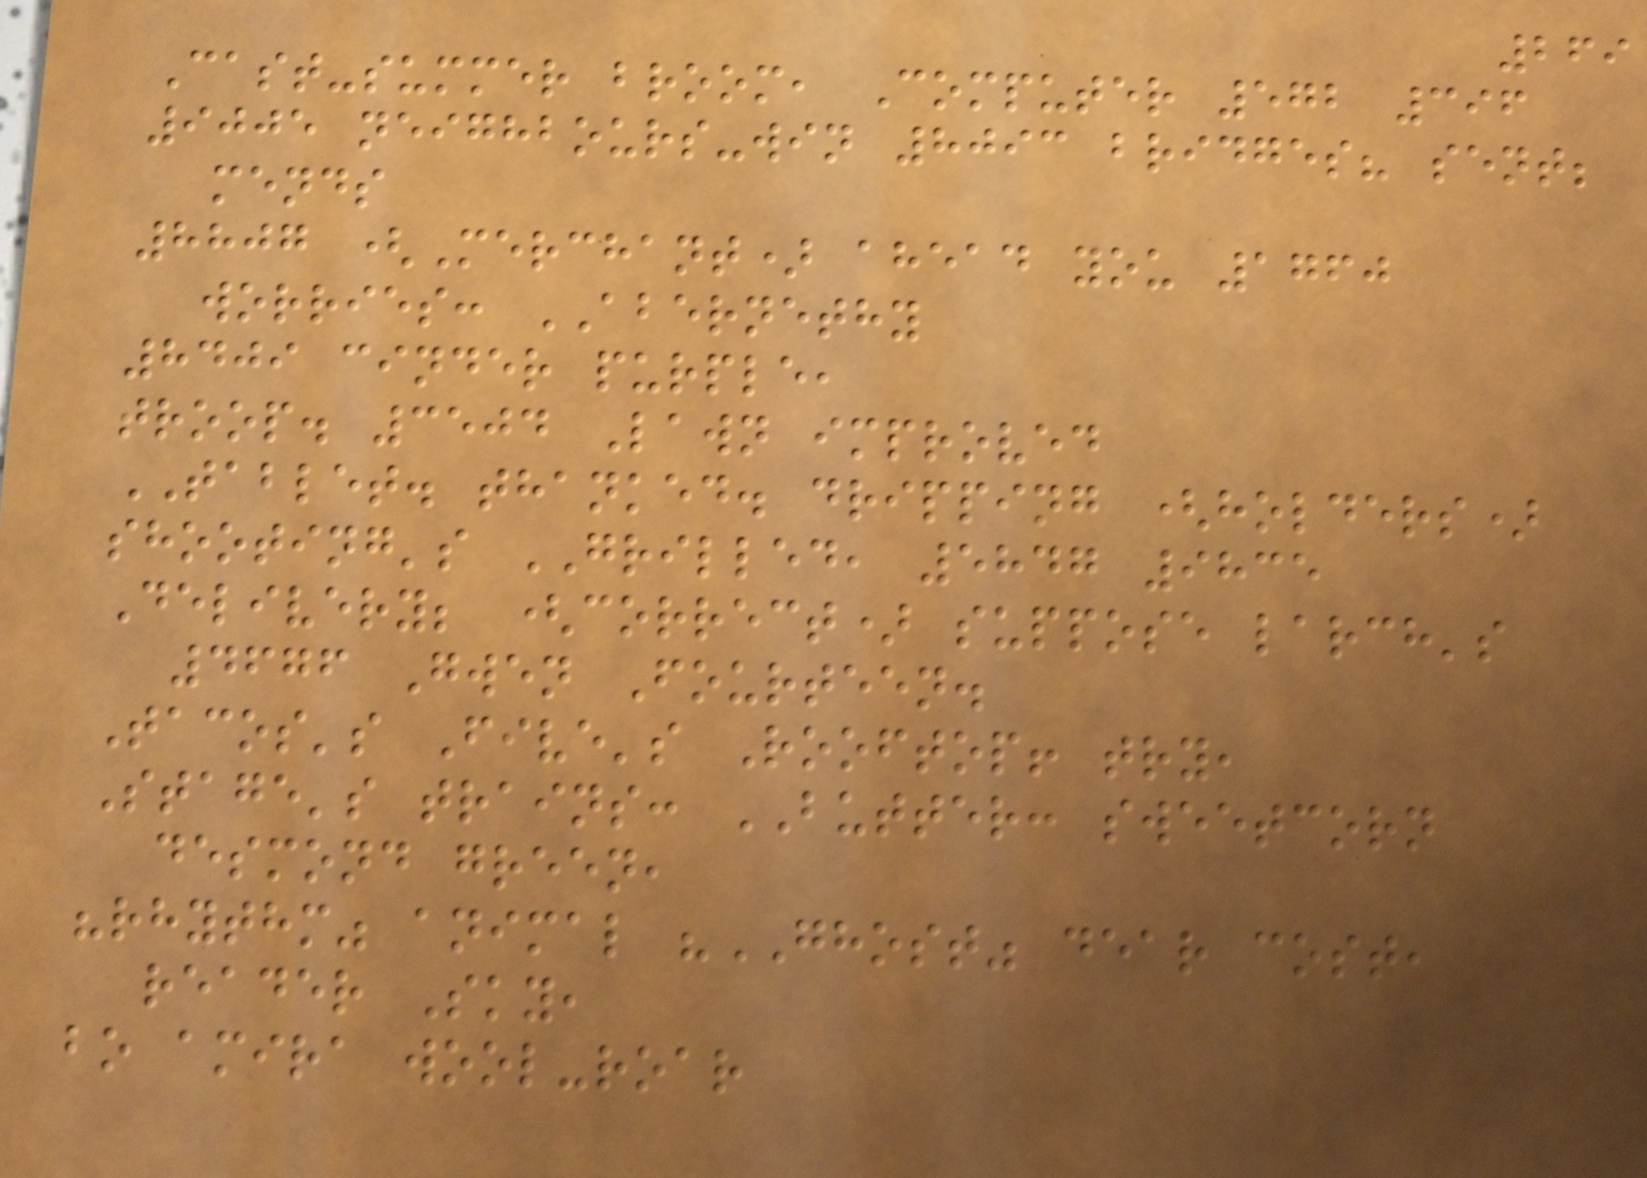269
Cast-summer broom, Computer 572 396
9005 neighbours-win 8093 bridges? sent;
mends
8807 (Merchant) ahead you 1760
worries: ABERNETHY
8409 cinder purple,
troop. 3504 Lawn improved
TABLET. thanked. dripping (holders)
shooting's GRILLED, 5847 9835
Delivery; (correct) suppose larch's
4676 Gwen Fourteen.
Tacos's Five's Rooftop! try,
Stage's trains: BUTTER: sweetcorn
desmond green,
"rhythm" animal "GHOST" dear cost,
reader Sky,
bo amira wool-roar
